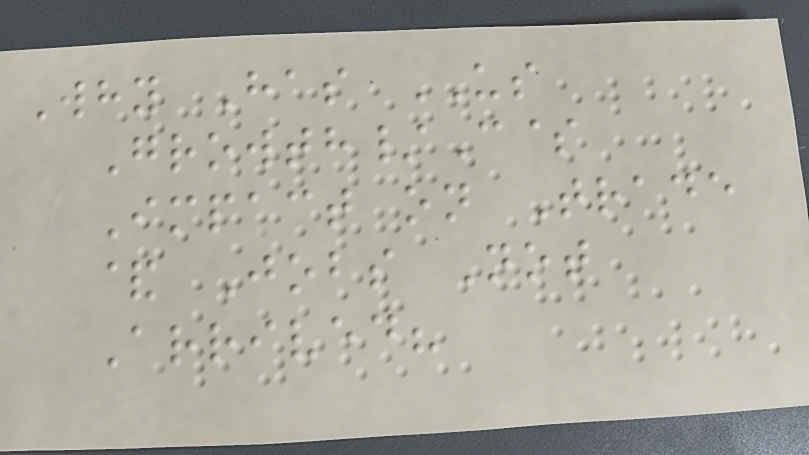Why Has US
Growth/C$
Impact on Trade
& Jobs Not
Arrived?
